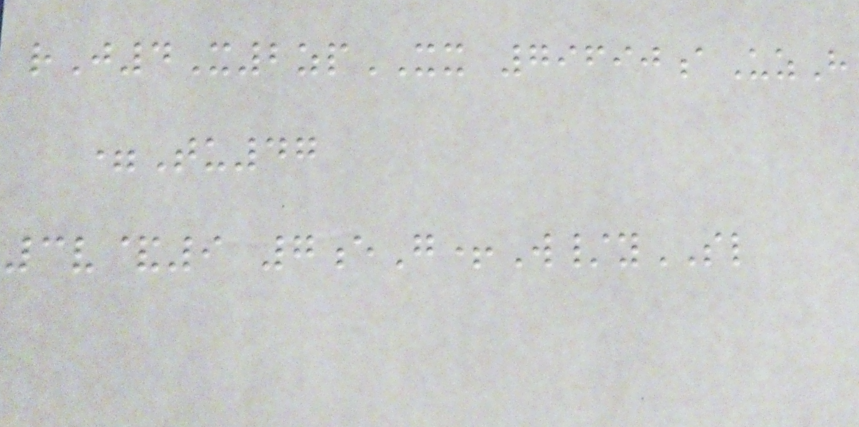rJ4X2zpXX 79690aUzH
=Tu47
3v&9 7eG+W/ySL
